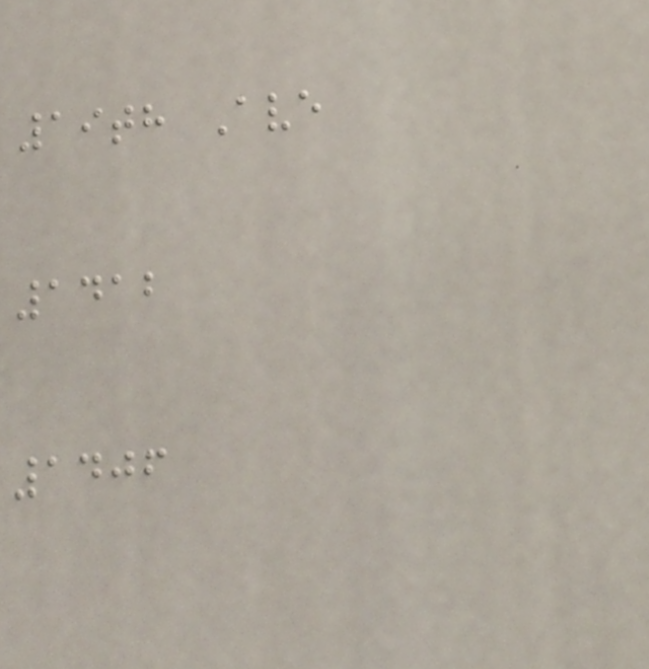19th Ave
1412
1406
